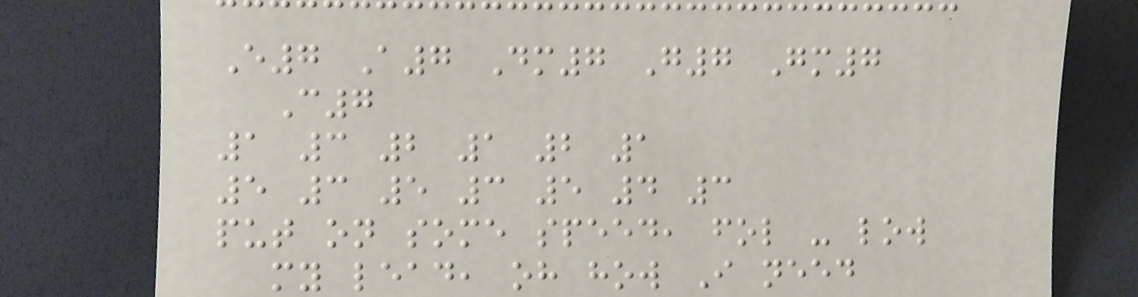E7 A7 Dm7 G7 Gm7
C7
1 3 2 1 2 1
5 3 5 3 5 4 3
put on some speed, fol - low
my lead, oh how I need
